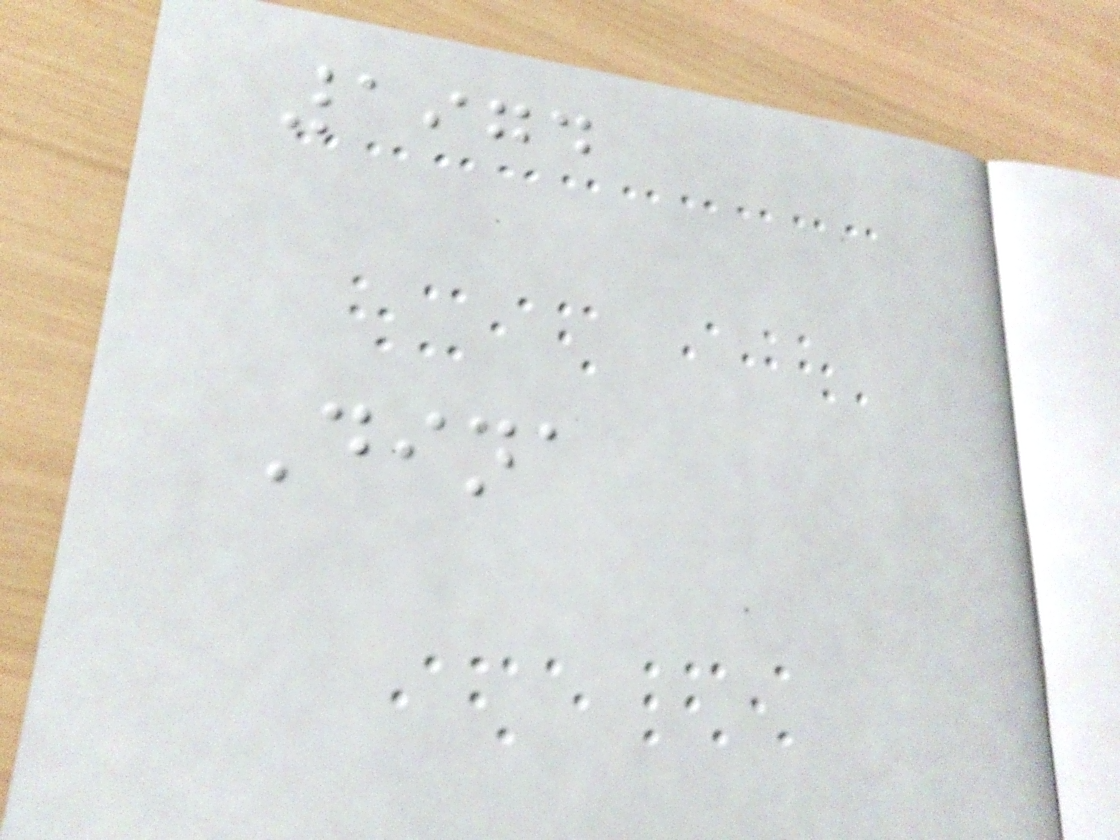1974
Dina
